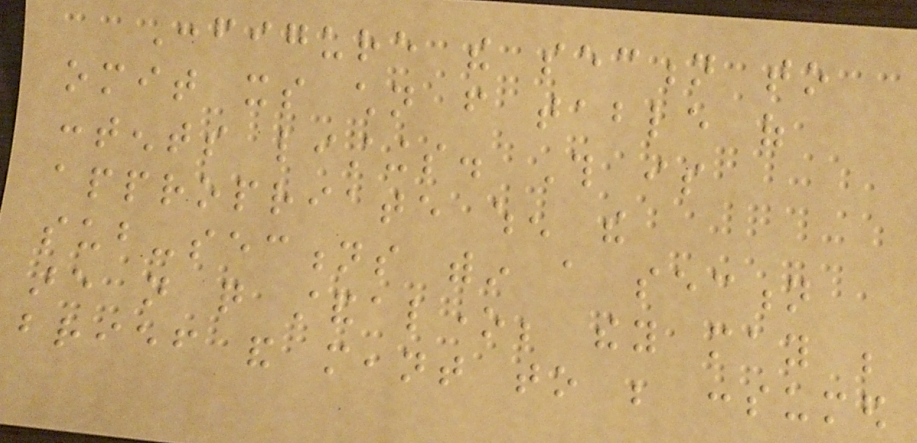Configure the section to
omit its children from table of
contents listings. This is
appropriate when the
sub-sections within a section
are not quite standalone; they may be
brief and meant to be consumed
